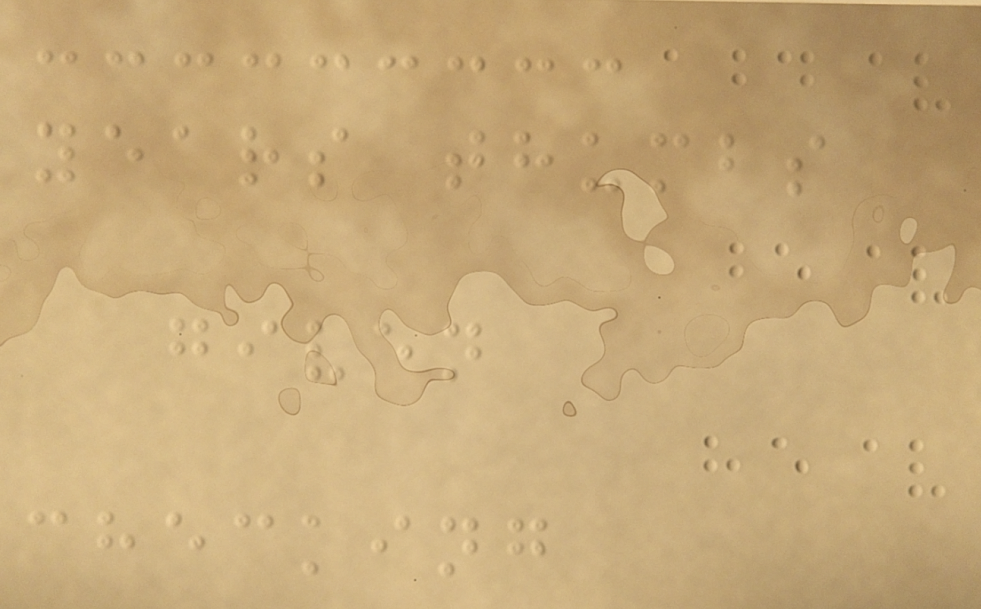years thumbs
given
checking
